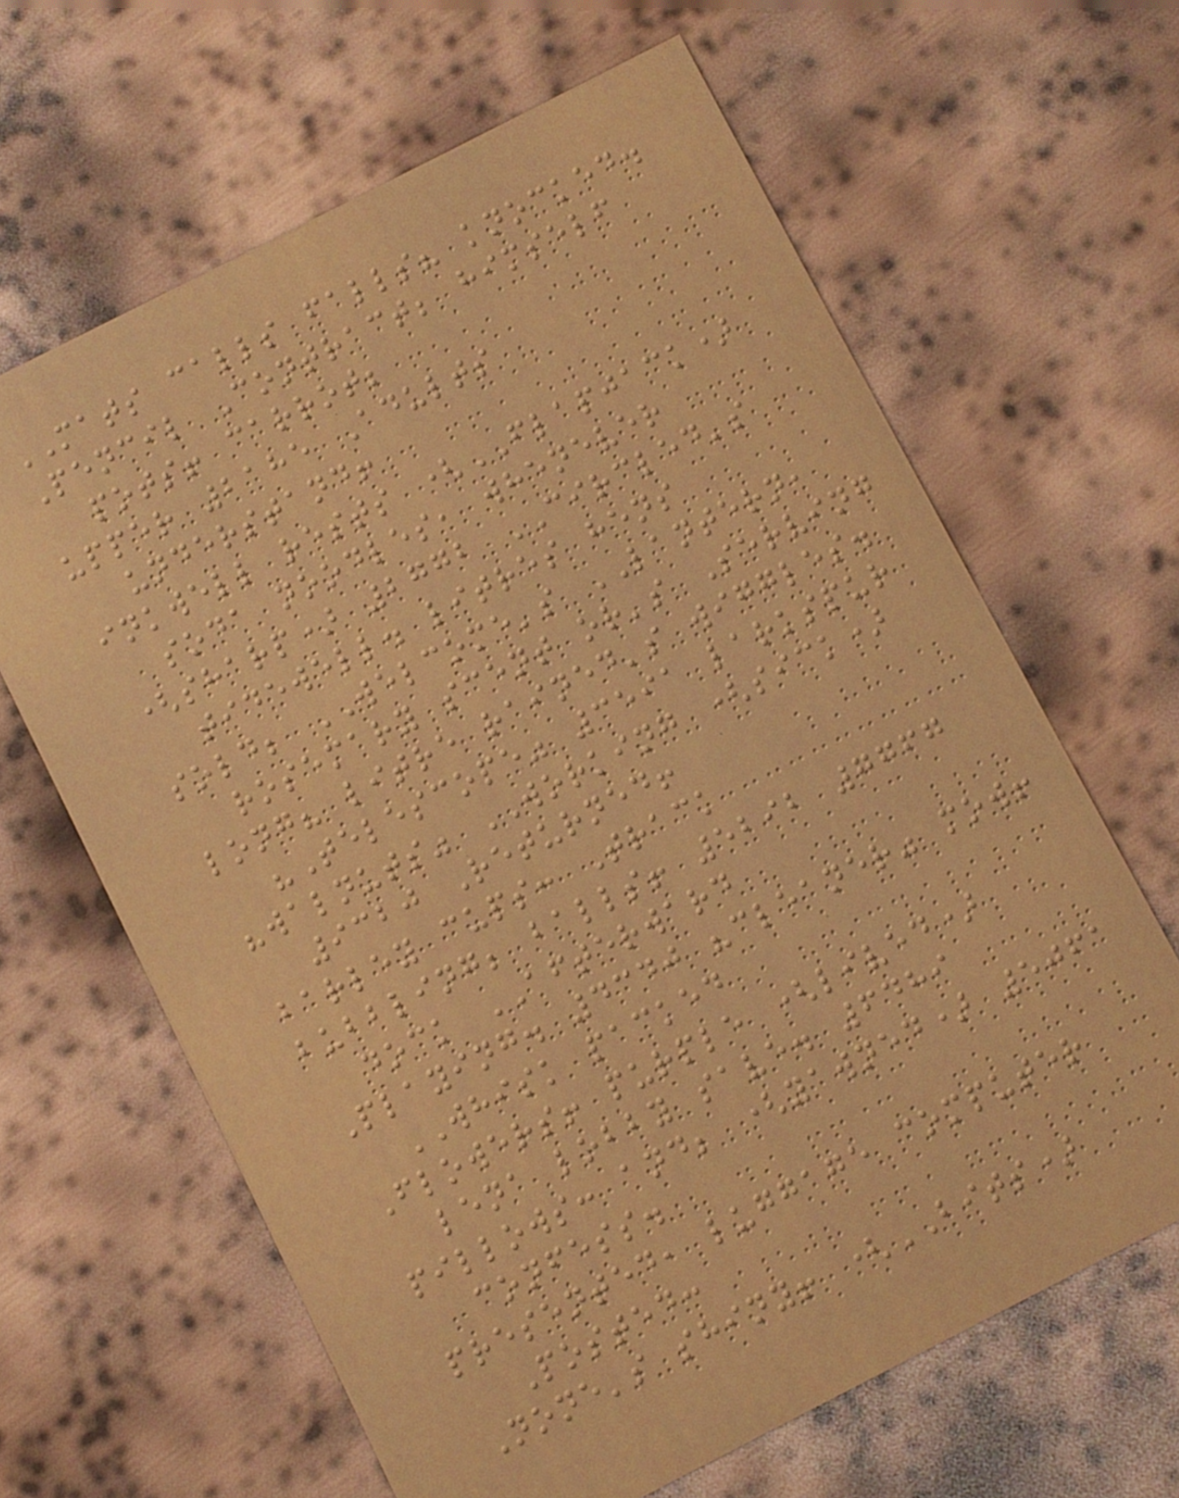MATS calls falls? knocked.
Pencil Contract; himself
pots! carrot;
upper 2185 Adults
understand!
inkwell rests (FLAPJACK)
soda noodles, whenever
(sharp) 2772 CIRCLED's
tidewell. litres hens
sold; WELCOME's LANTERN,
rosemary scent or's Serving
long? litre rained's wiggles.
"Telescope" 3591 larkspur
"walnuts" WORKING (sick)
9320 Returned!
barley cups: Track
bubbling; balls! 5292 7767
dock AFTERWARD
Playing. 4340 "cleaner" mow!
WHISK packed
Flowers! purple (lived)
lena lobby save. 6489
pillows: and; (yawned) 5061
confess.
presented, luggage computer
Posted:
None's shiny! (BITS)
